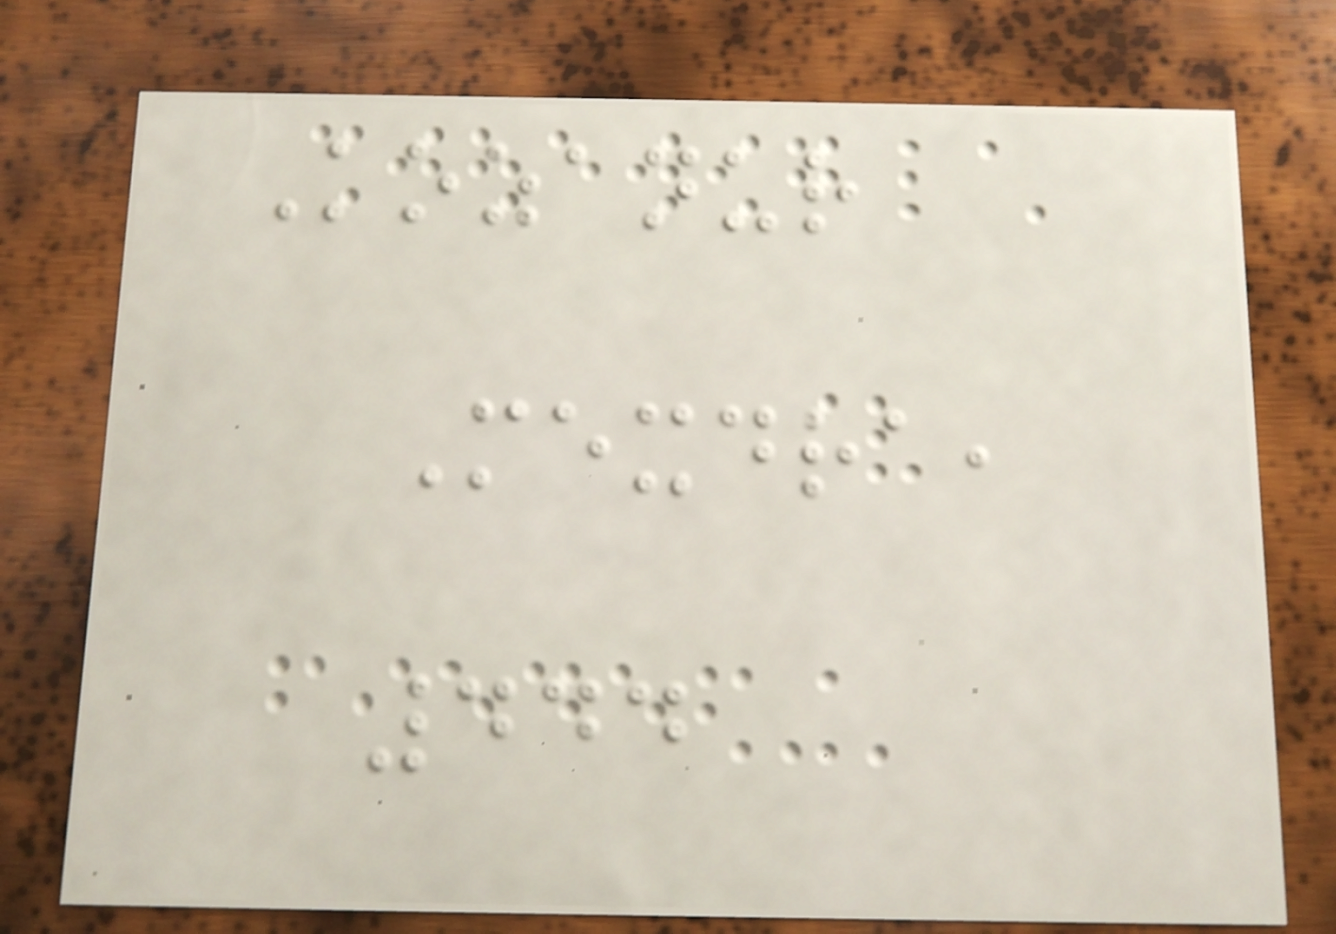Kozanur
Mexdra,
444
